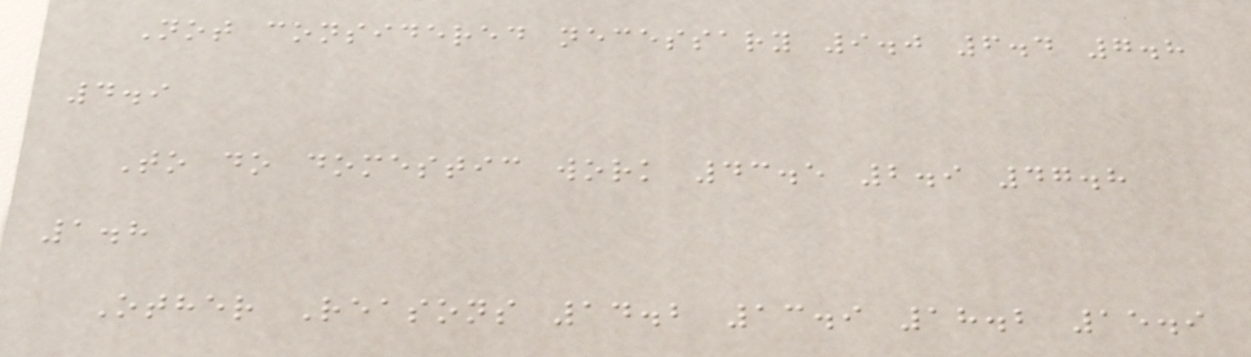Not considered necessary 9.0 6.4 7.8
4.9
To do domestic work 43.5 2.9 47.8
1.8
Other Reasons 14.2 13.9 18.2 15.9
